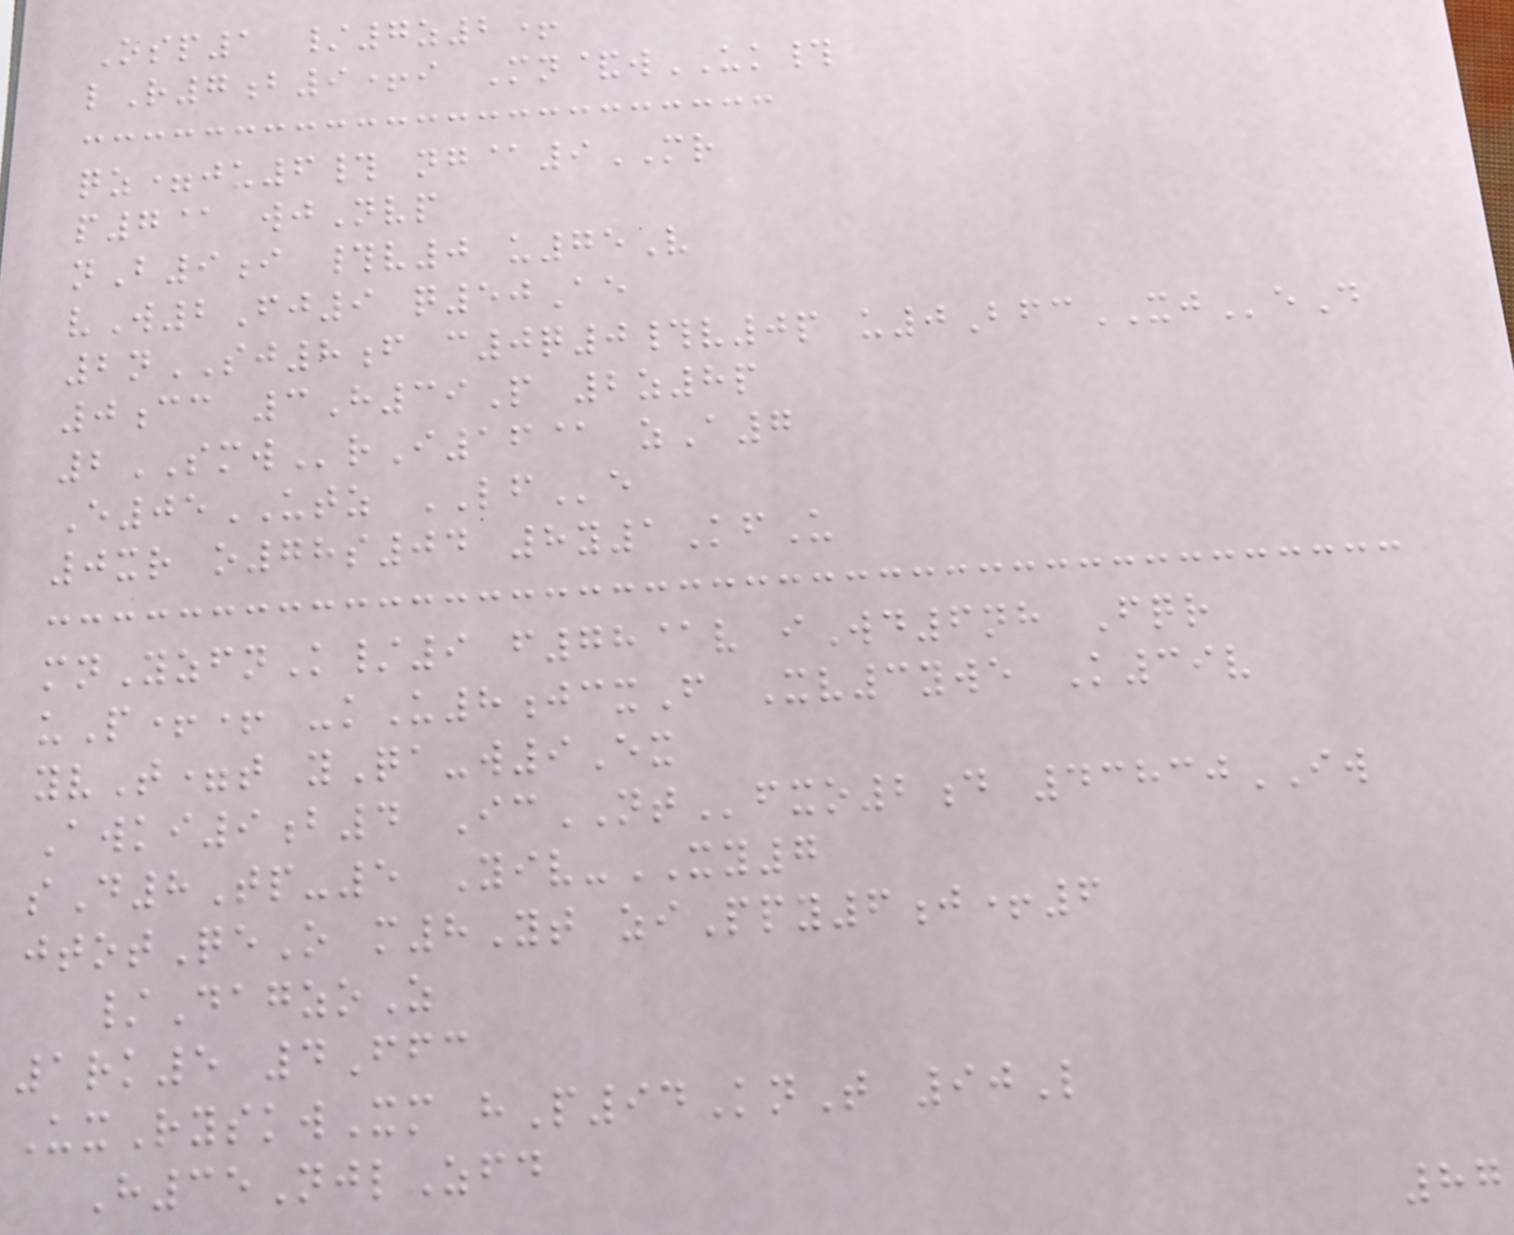Osp1 /7z2+
lR7b9+i Mn&wUK#
qz=ju6# ng@9MR
p7@ wjNvp
nB9i #v0 u75V
vW2Fj9 q50Ae
2nSJ8f c0q0#v0p u0BfcXJeD
0cc 3H39P 2z8p
2SMWrI16@ zA7
E05UTZ LFe
0xr o78s04 8y1KfU
mnYzfnK/9 f78@v iWd6nh Fqr
uP++ -kU8jcxF Xv3ywe K39v
yvT=t yQa-w9Ex
Awki9b4 IcNTfxo2d 43830IW
sD8Tp-5 Yiv-XY7
jtotQeO m8Yt ziPpy6j+6
/DagzoZ
1rk5 4Ffc
UxRyskwXm hP94KnT 90L
H35NjlZfd
87
